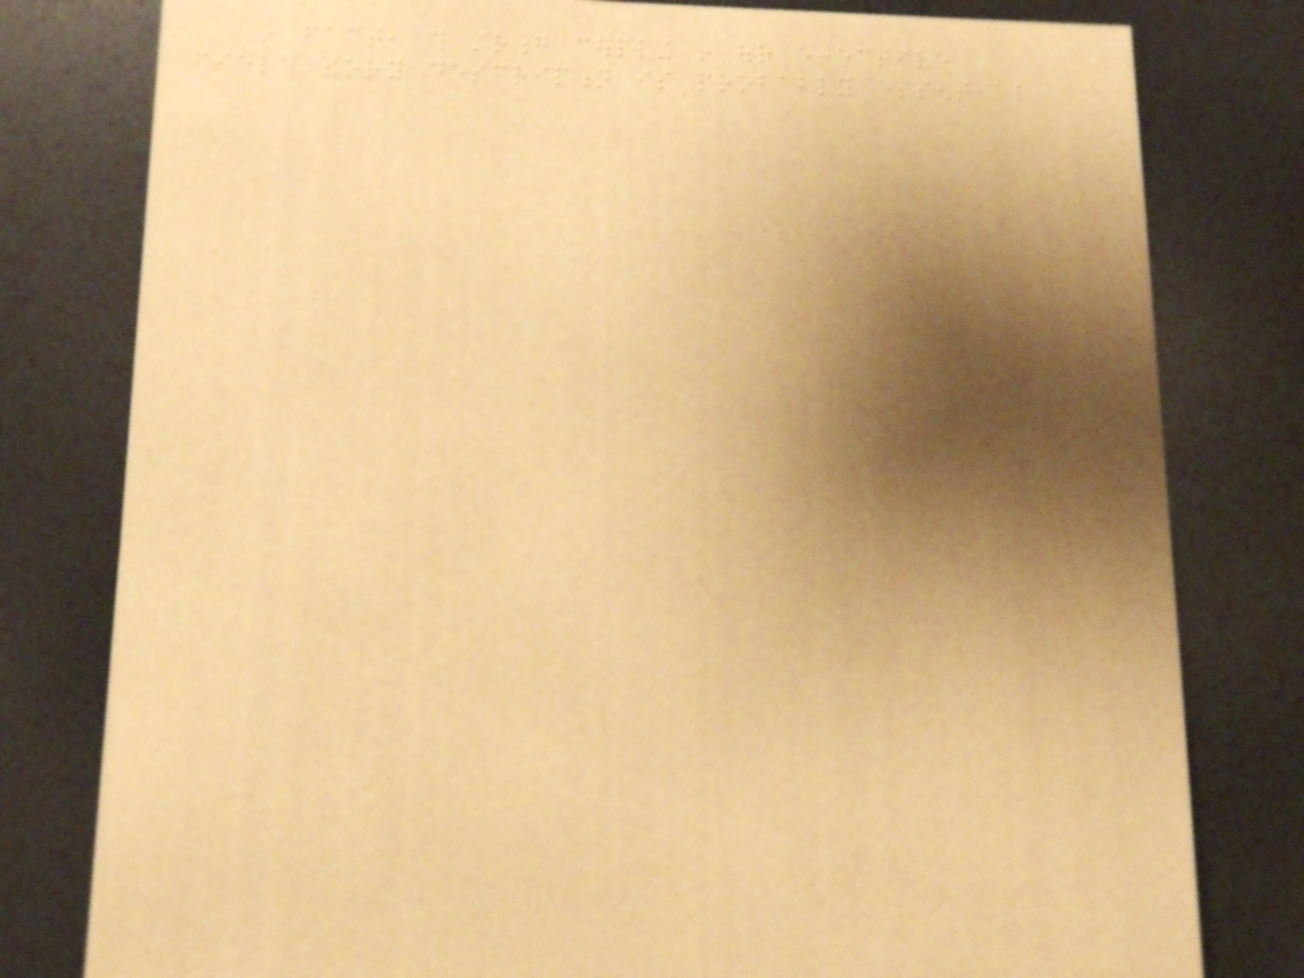In fact, this strong coupling in our effective
field theory description is probably essential
